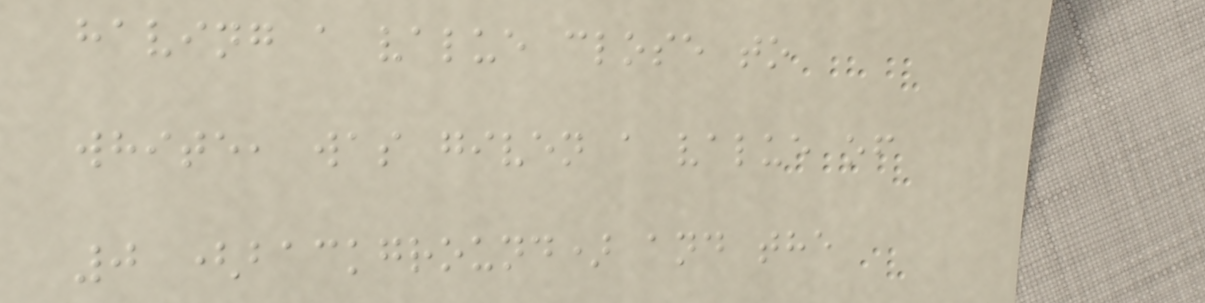having a value close to
white, was given a value of
0 (background) and the
